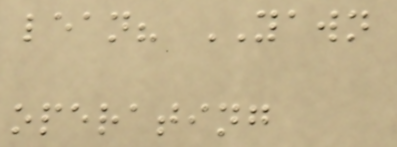lean? YAWN
operating
